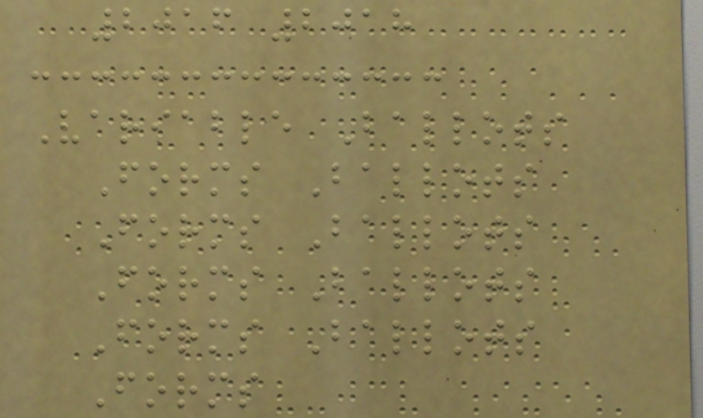2016 2018
Variable Ballots
Forms Ballots
Forms Ballots
Forms Ballots
Forms Ballots
Forms
